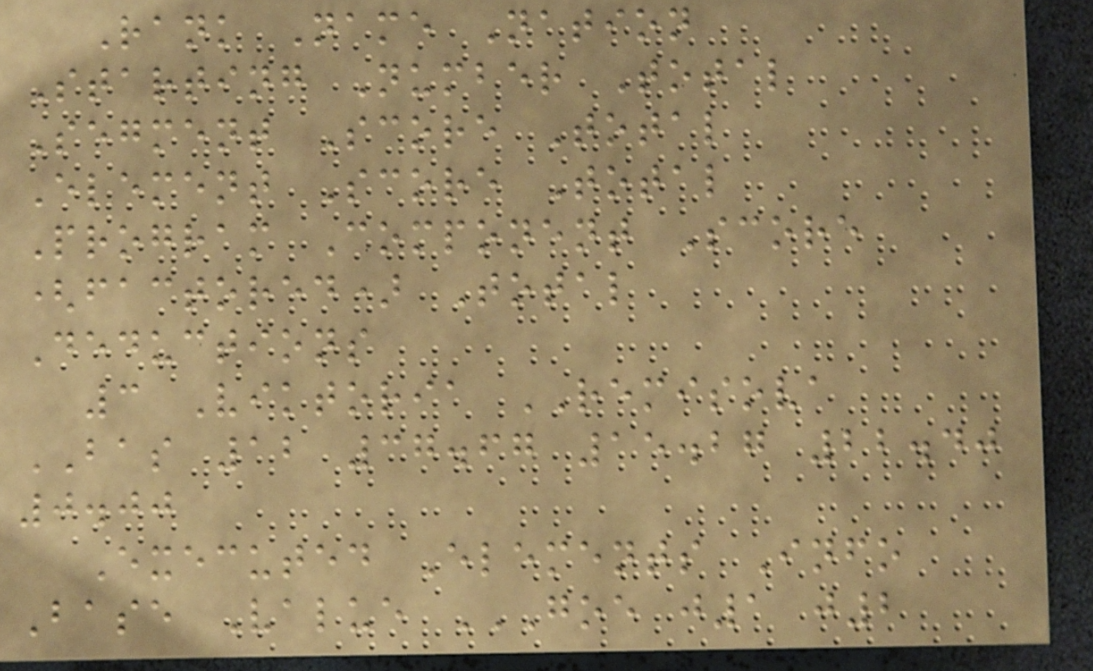Rank Name Nation
Starting Number Total
Segment Score Total
Element Score Total
Program Component Score
(factored) Total
Deductions
3 Viktoria REMISOVA
BAS 12 37.67 15.27 22.40
0.00
Executed Elements Info
Base Value GOE J1 J2
